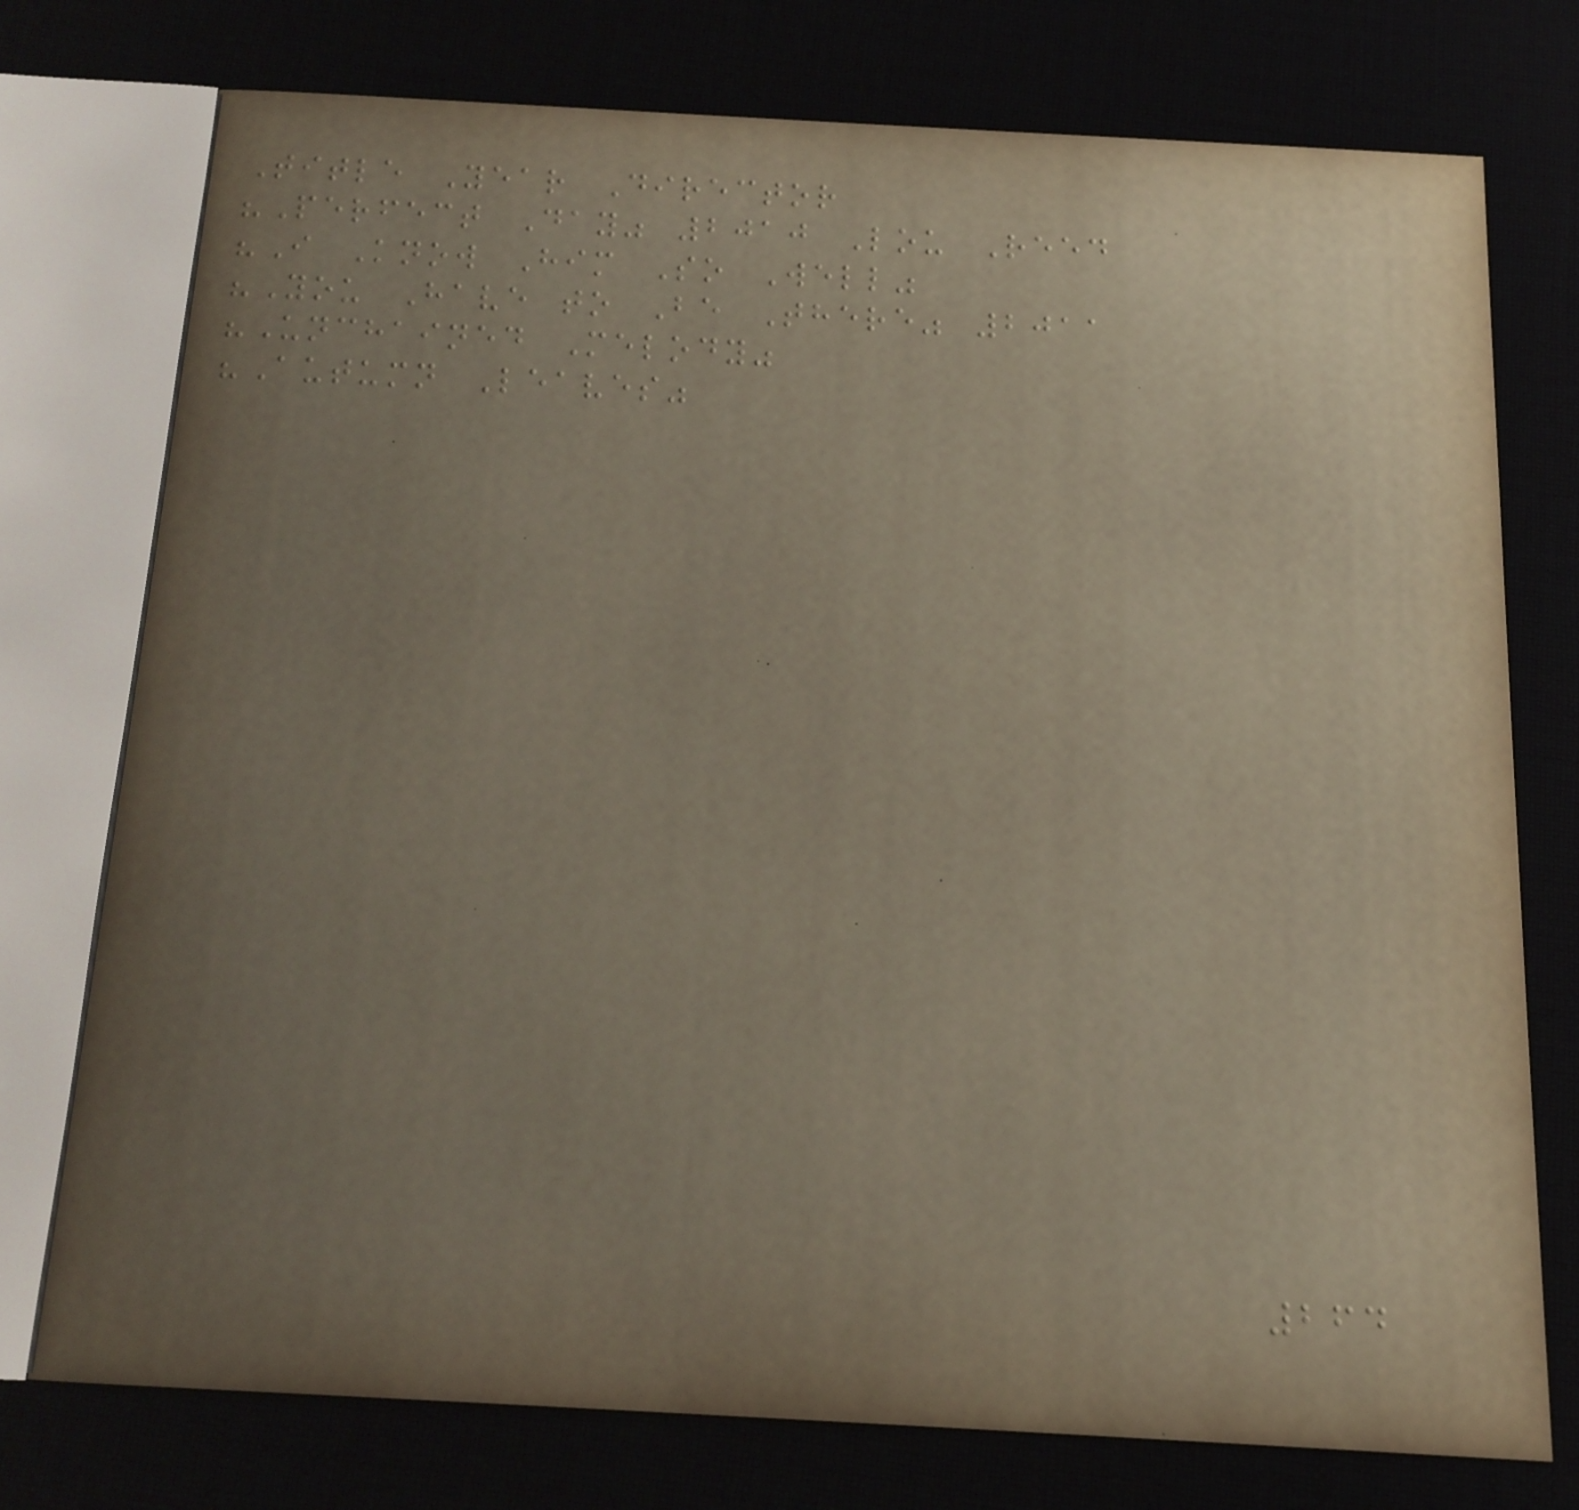Title Year Director
"Perfect Day" 2010 Lou Reed
"I Know Him So Well"
"You Have to Be There" 2011
"Unchained Melody"
"Autumn Leaves"
264
